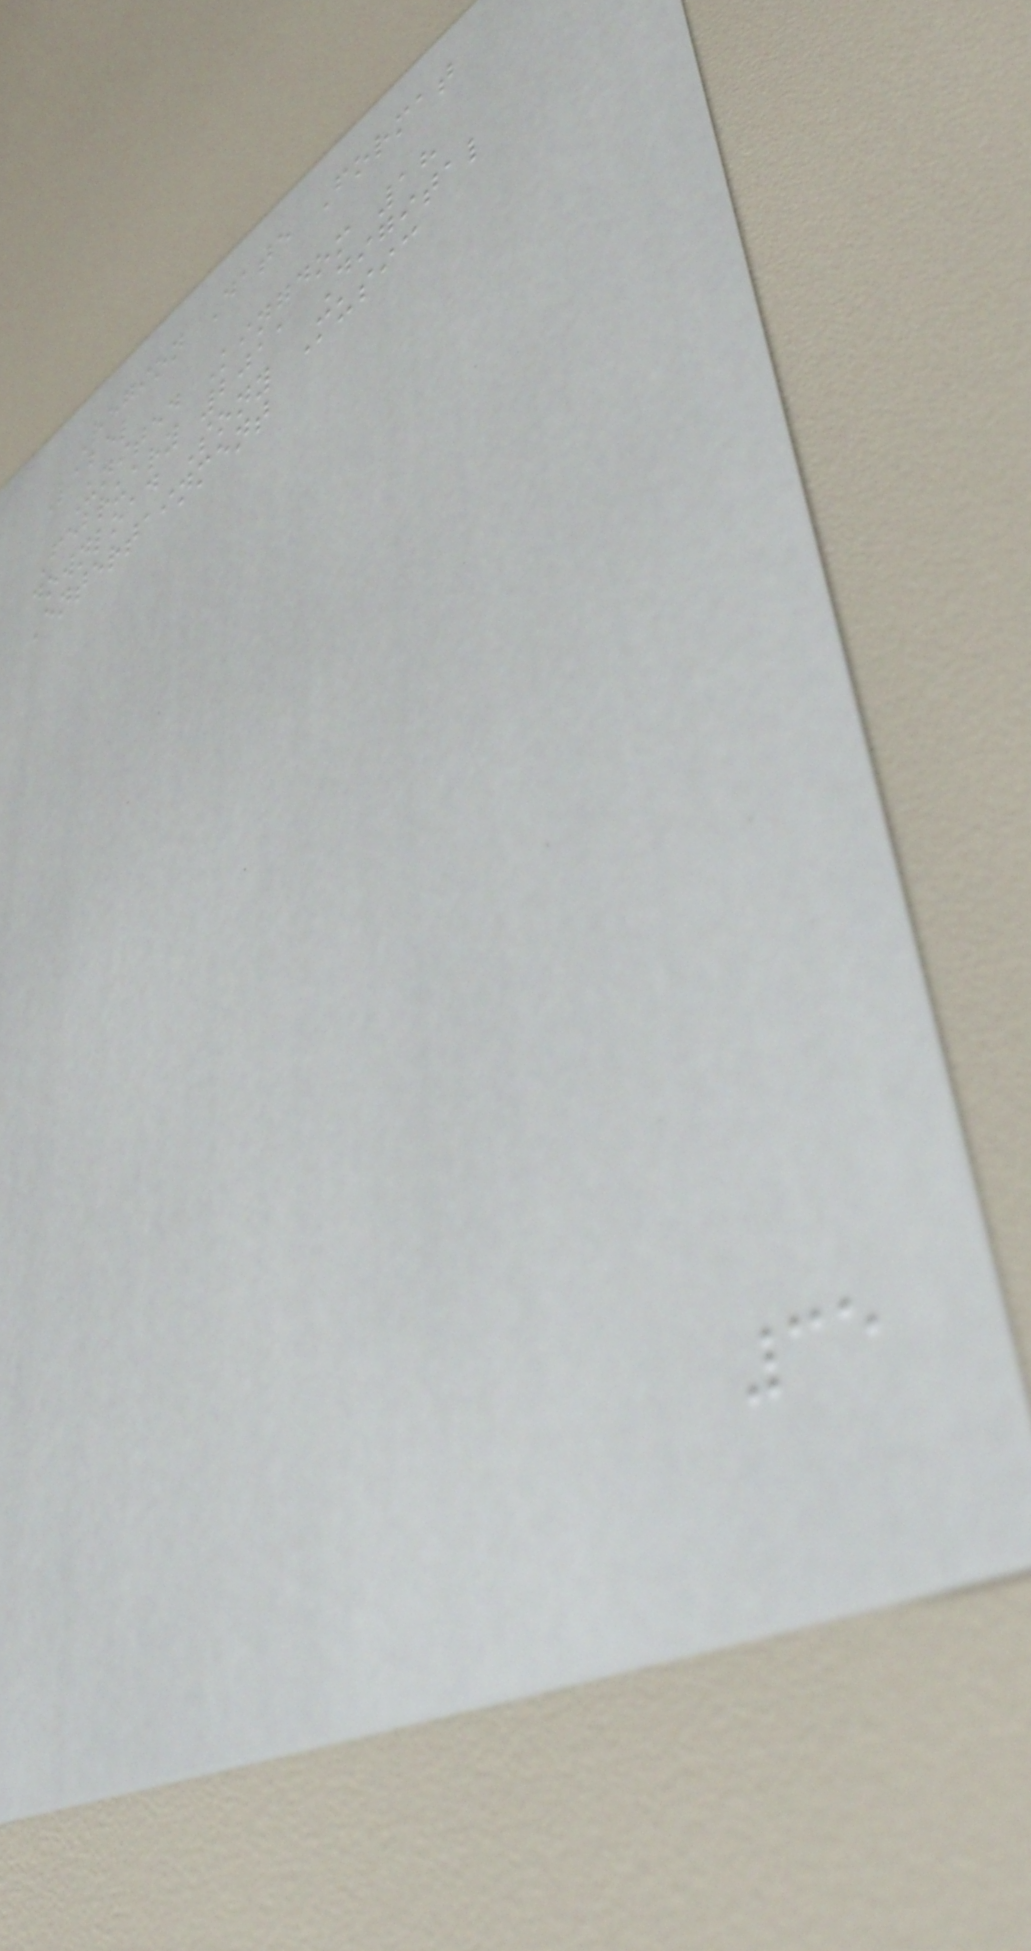Region Date Format
Label
United Kingdom 18
February 2011 Digital
download Sony Music
Entertainment
35
